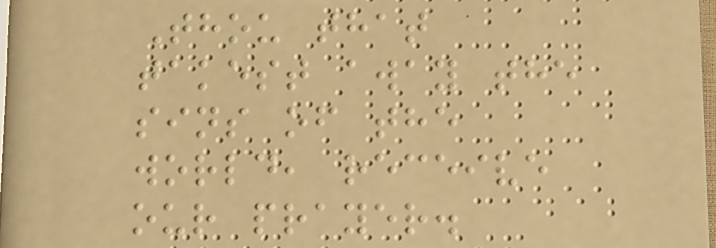Thou that
takest away the
sins of the
world, receive
our prayer.
